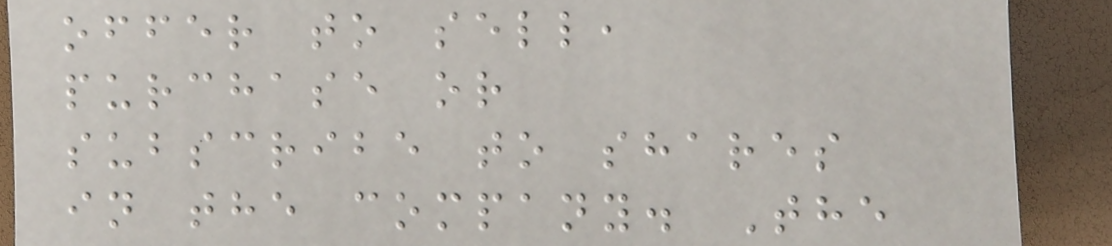offer to sell,
purchase or
subscribe to shares
in the company. The
